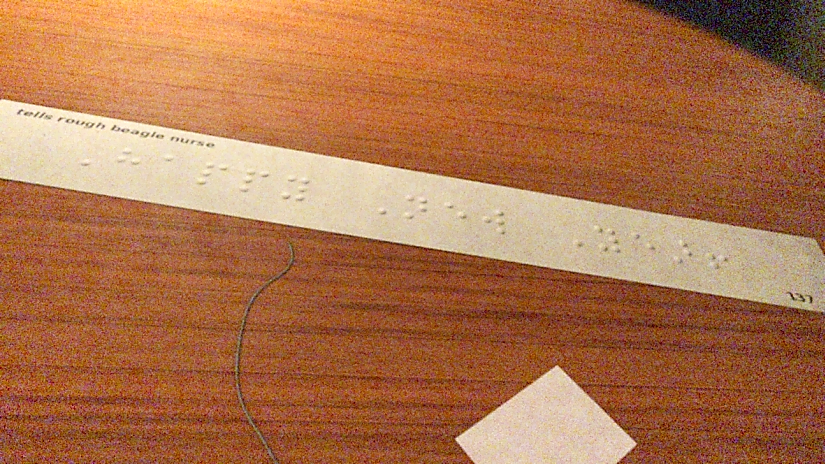Happy New Year!
